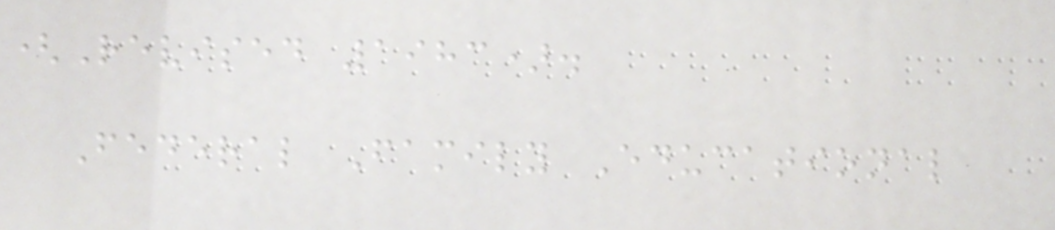(Revised 1983).
Federal Family Educational
